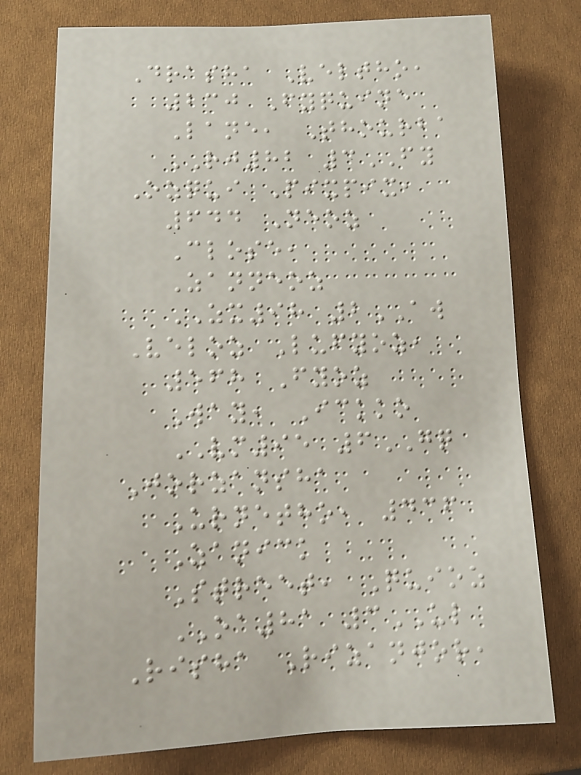Drasha Veltho,
230 Fyquine
Lane, Thourba
RJ82 3FY
Ozqui Pixpix,
644 Neoz
Close,
Zanneoz
ZX98 2AW
Veloz Lufyoz,
568 Fyoz
Way, Ickko
VM95 6GQ
Jorzansha
Urnetho, 436
Zanick
Street, Quioz
OA81 3UL
Risha Rizanjor,
